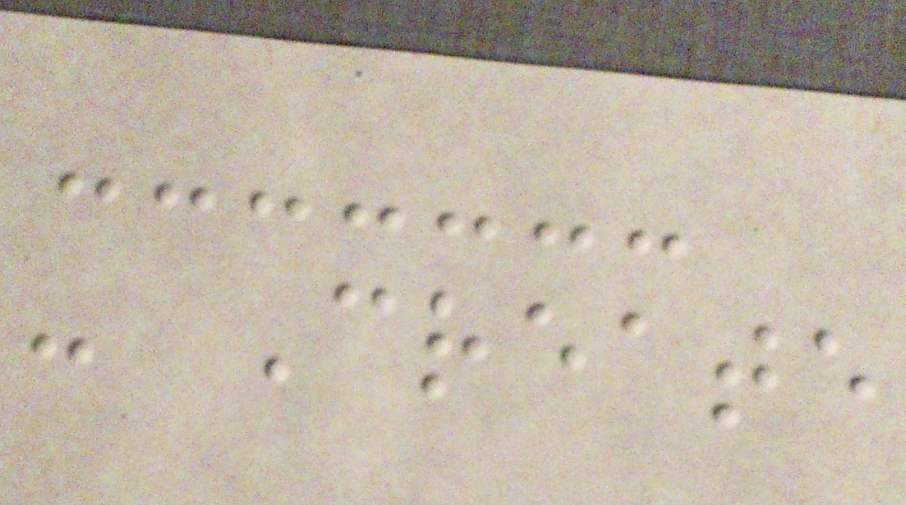- Create
